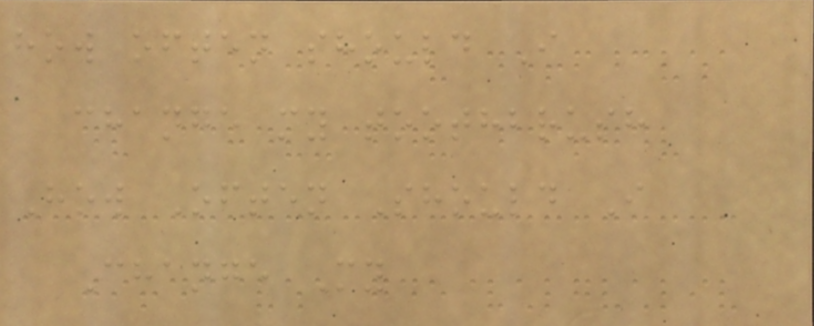how often should I
change my toothbrush
How Often Should I
Change My
